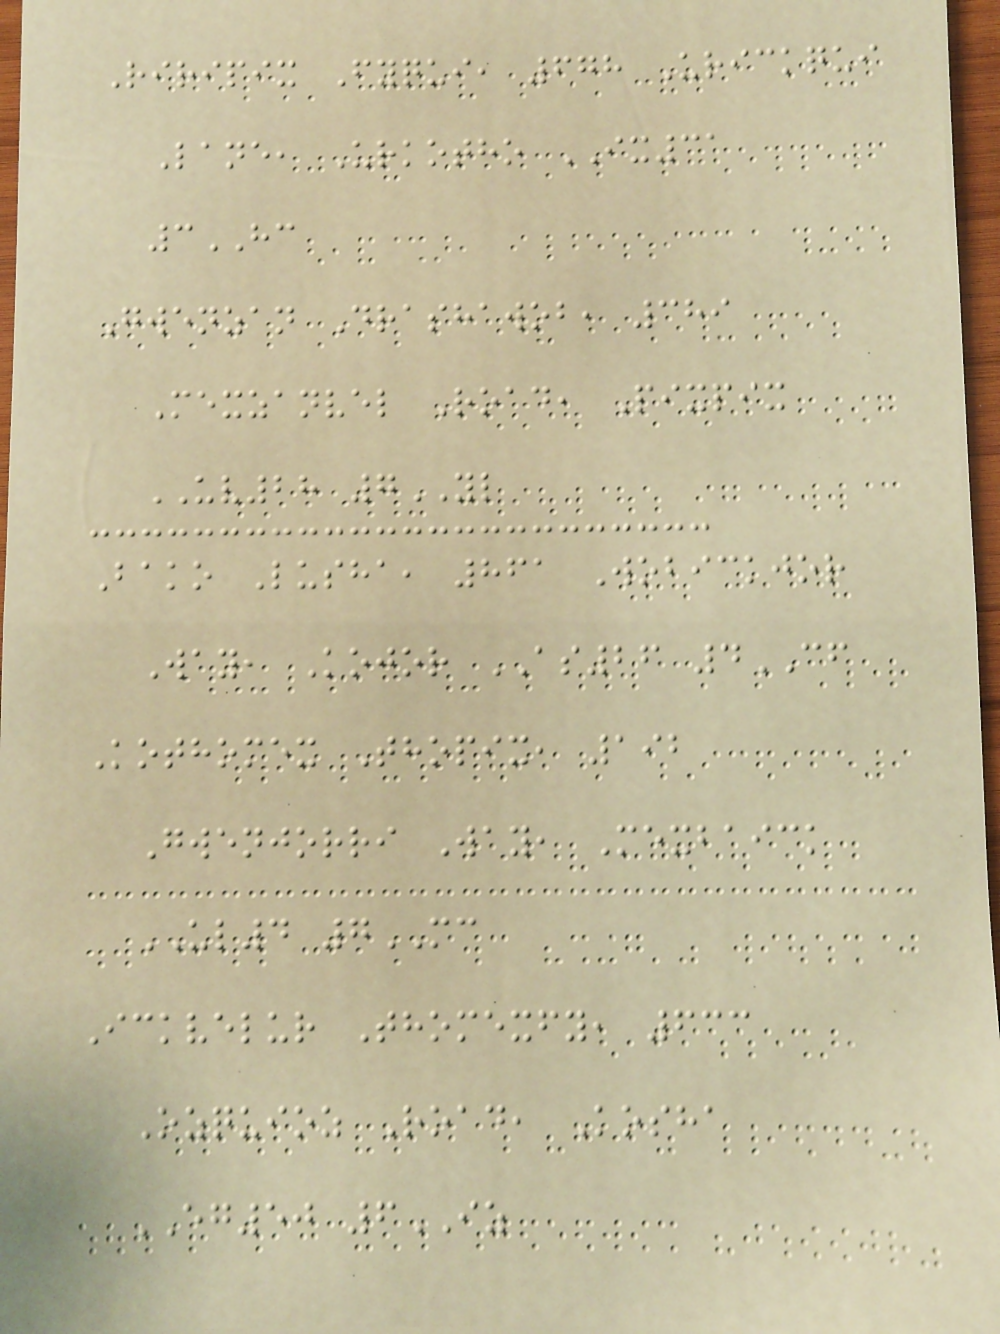Riripix Fyqui, 678 Urickqui
Lane, Urkotho IX31
3HC
Gwenzan Drashawob, 389
Mexzanvel Road, Pixpix
UV28 7YL
Bako Lusha, 861 Wobickjor
Way, Kojor AS26 4CF
Kothomex Thopix, 192
Gwenjorri Way, Mexbaick
UL4 7MC
Ickvelur Thomexfy, 633
Ozquioz Road, Kosha
EG50 6IZ
